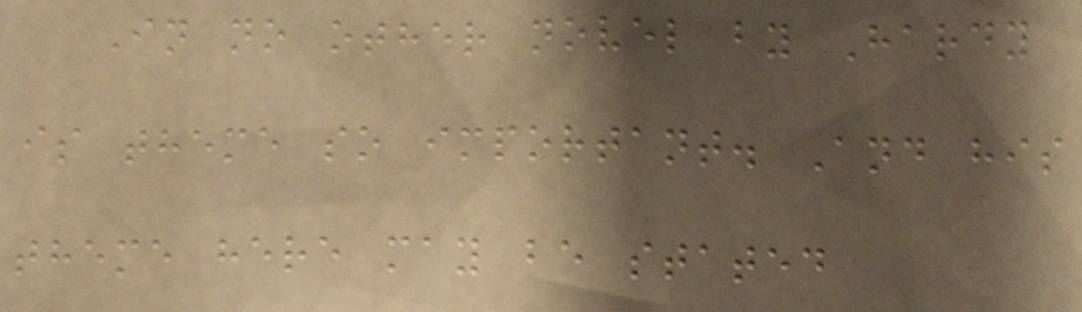In no other novel by Hardy
is theme so important. And his
theme here may be stated
